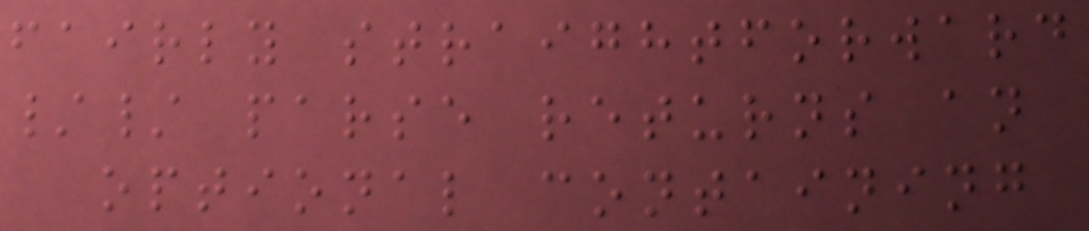fairly straightforward
// parse returns an
optional containing
